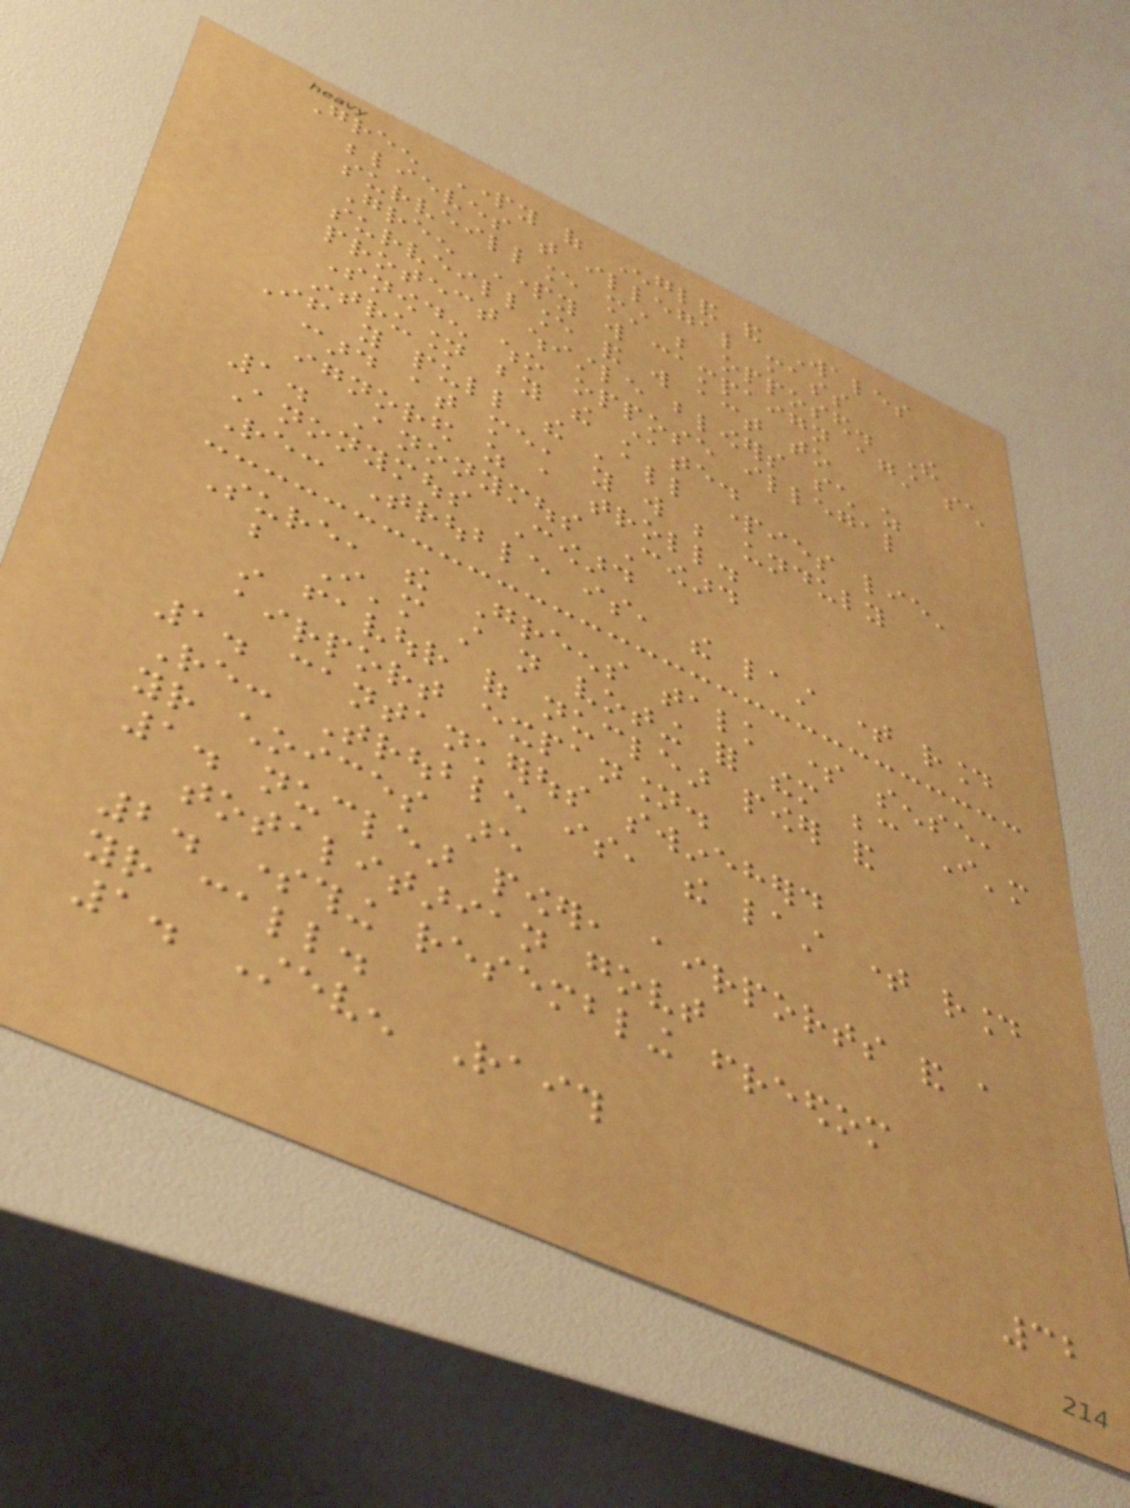Green Party of England and Wales
believes that illegal mass
surveillance must be opposed. The
Green Party will campaign against such
surveillance and will act to
protect whistle blowers such as
Snowden who oppose illegal
intrusion by the state.
If you pull the 'all parties lie'
card at me, you will be unduly
ignored as a troll.
1. Anonymous Coward
Anonymous Coward
Re: Trouble is, the last time round
Sure, the Greens talk some sense,
but I'm still not voting for them because I'm
in favour of nuclear power and
airport expansion.
1. cantankerous swineherd
Re: Trouble is, the last time round
your choices are
1. nuclear power, airports and a
totalitarian govt
2. something resembling freedom
your call.
1. Steven Raith
32
